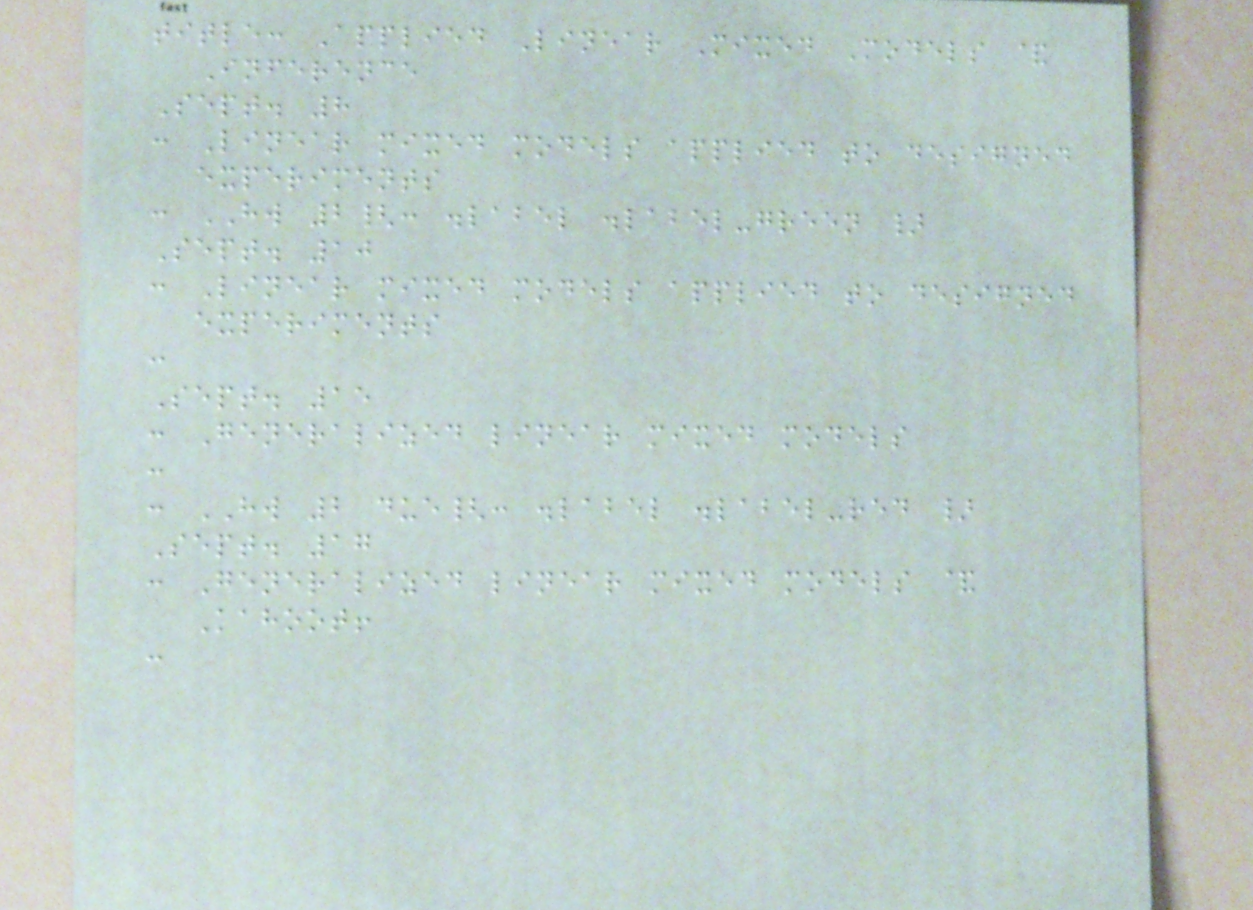title: Applied Linear Mixed Models &
Inference
Sept. 8
: Linear mixed models applied to designed
experiments
: HW 2{: .label .label-green }
Sept. 10
: Linear mixed models applied to designed
experiments
:
Sept. 15
: Generalized linear mixed models
:
: HW 2 due{: .label .label-red }
Sept. 17
: Generalized linear mixed models &
Kahoot!
:
